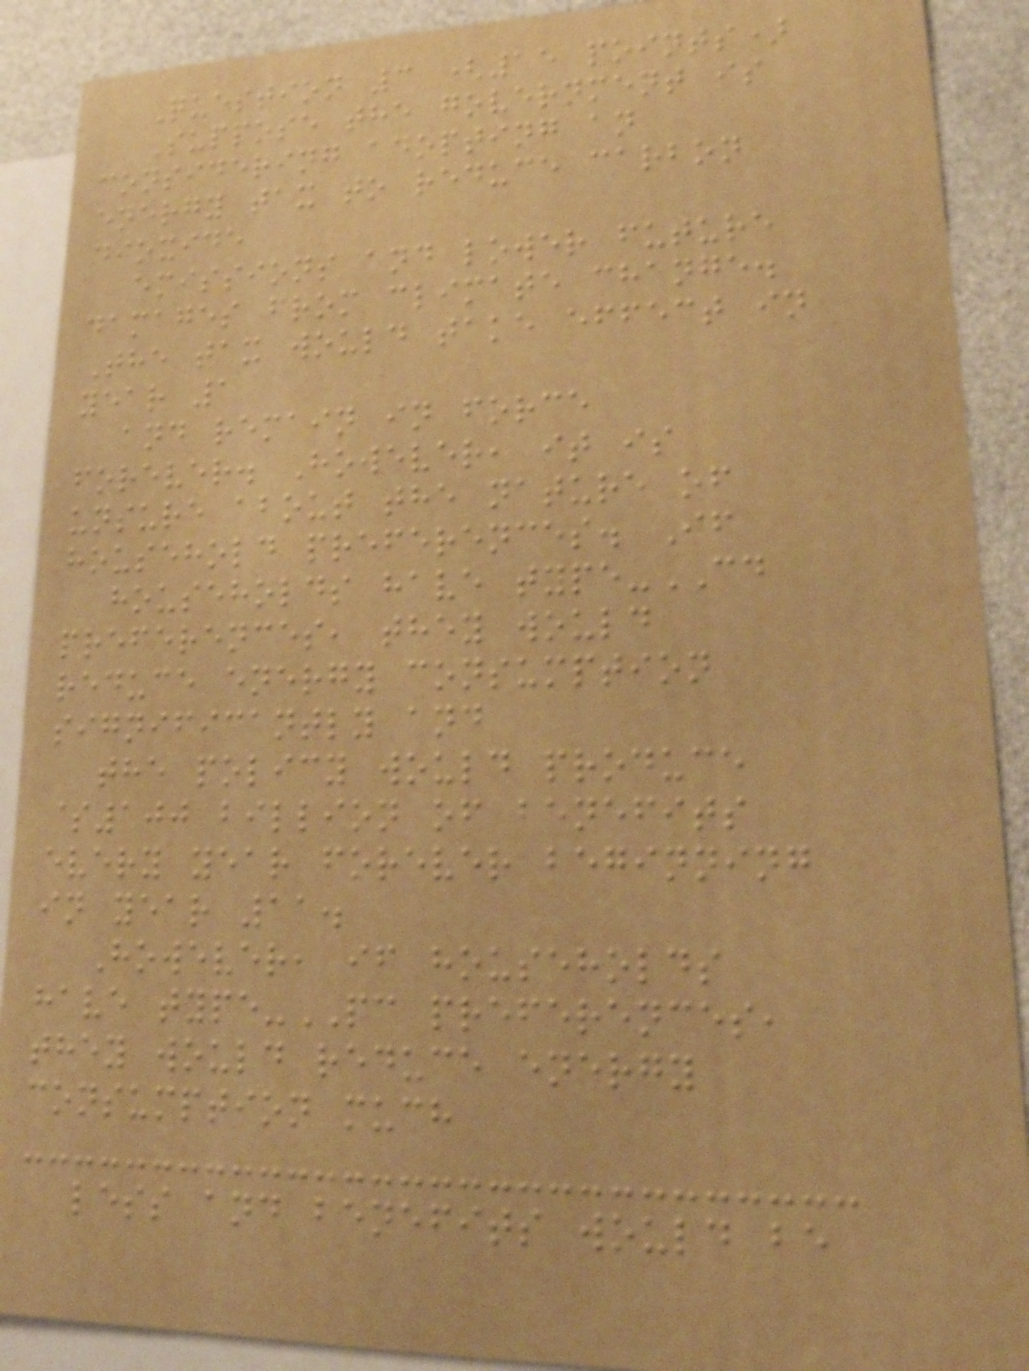Question 3 (15 points)
Suppose the government is
considering adopting an
energy tax to reduce carbon
dioxide
emissions and lower future
damages from climate change.
The tax would take effect in
year 1
and remain in force
forever. However, it is
unsure about the nature of
household preferences. If
households have type-CD
preferences, they would
reduce energy consumption
significantly and
the policy would produce
$100 billion of benefits
every year forever beginning
in year 11.
However, if households
have type-PC preferences,
they would reduce energy
consumption much
less and benefits would be
